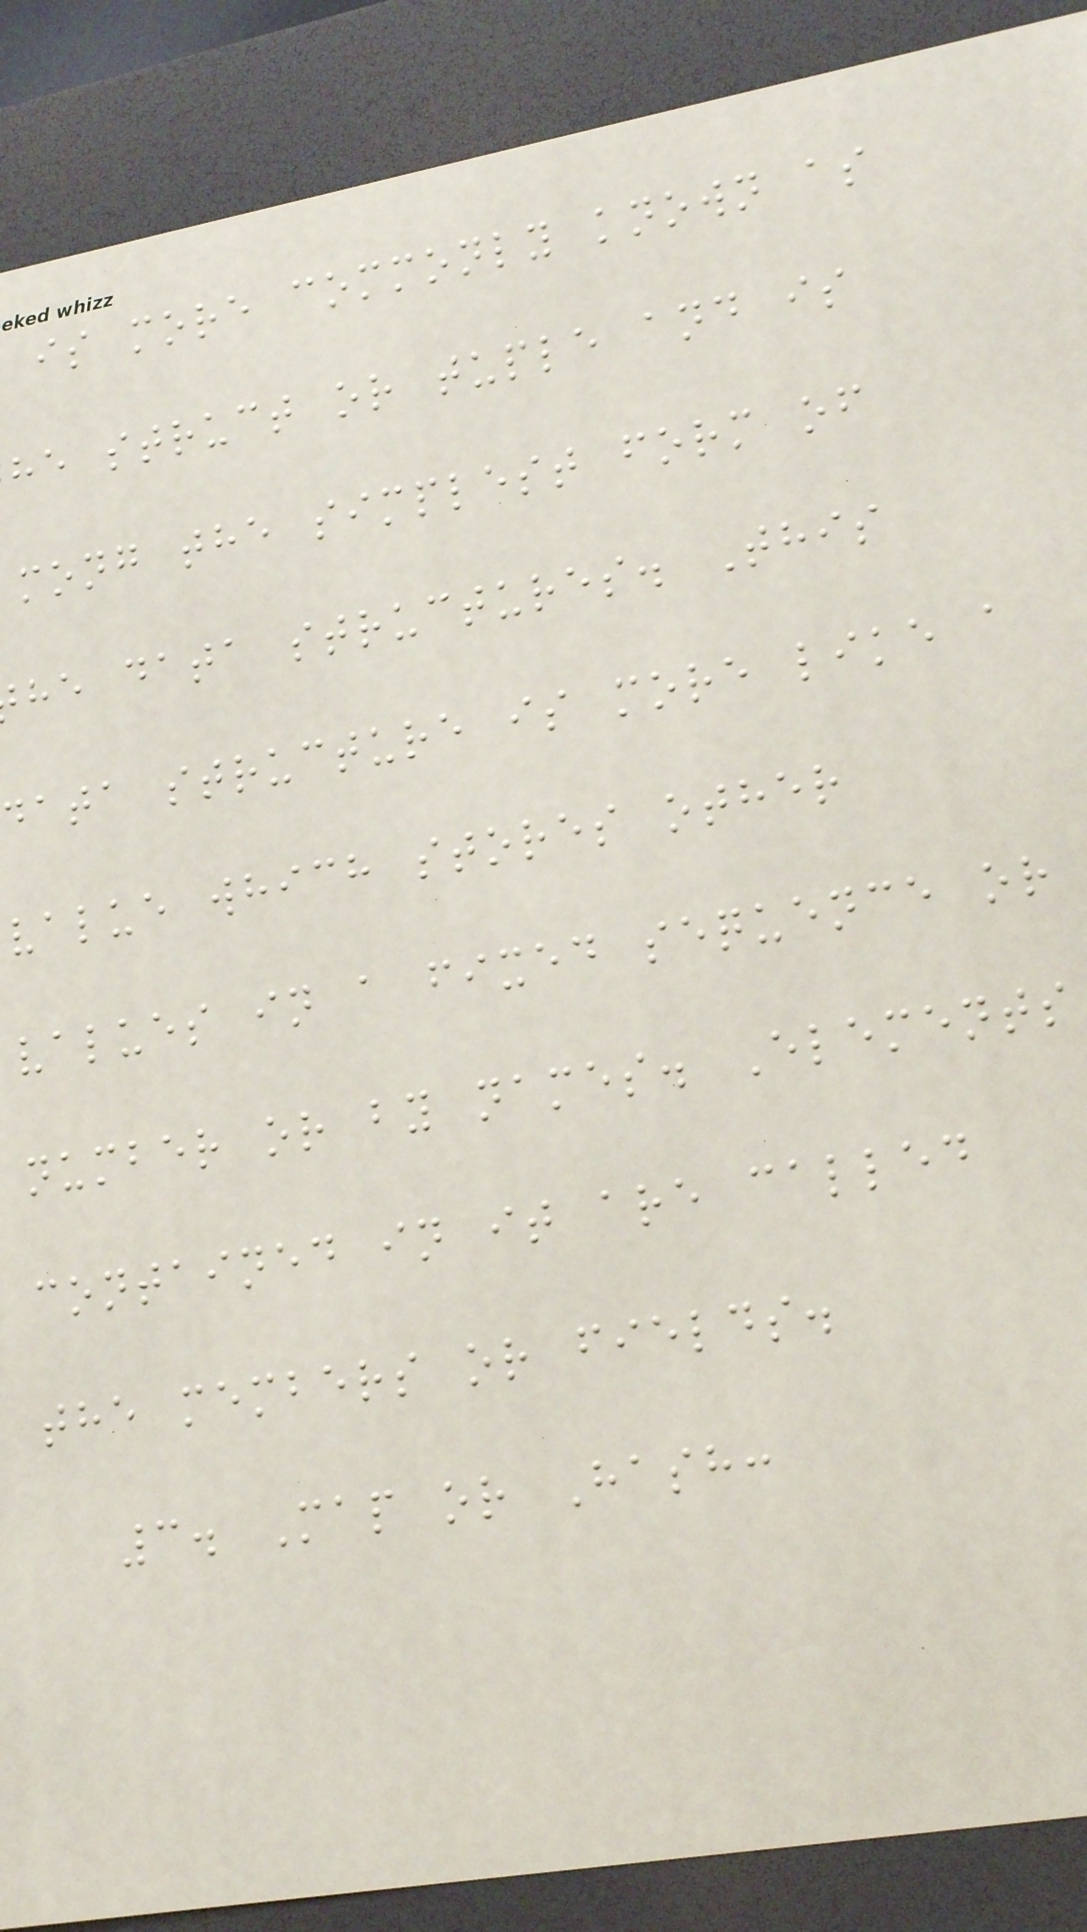is more commonly known as
he struct or tuple and is
mong the simplest form of
he data structures. This
data structure is more like a
value which stores other
values in a fixed sequence or
number or by names. Elements
contained in it are called
the members or fields.
3. Map or Hash:
